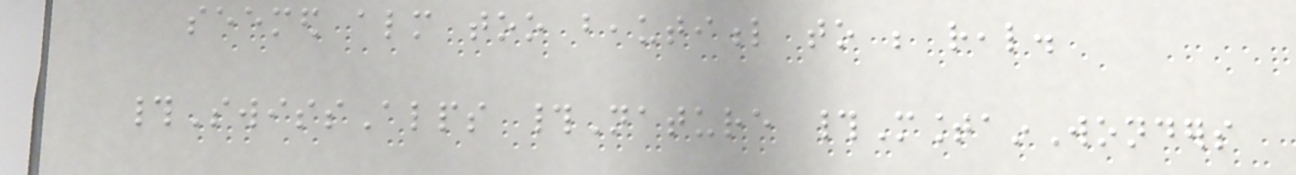seemed almost too beautiful to be real.
#SwissAlps #Nature #MountainWonders
